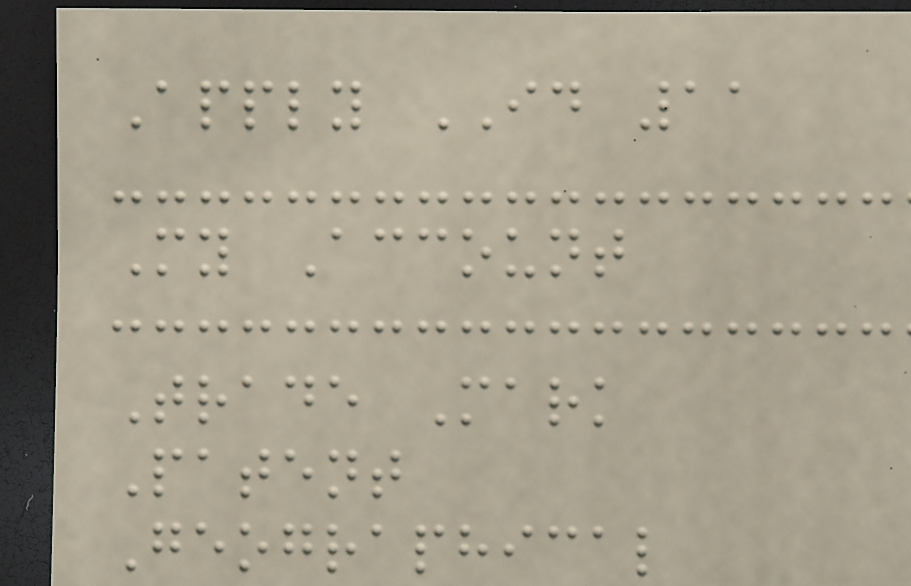Apply ID 11
My Account
Trade Mark
Patent
Geographical
